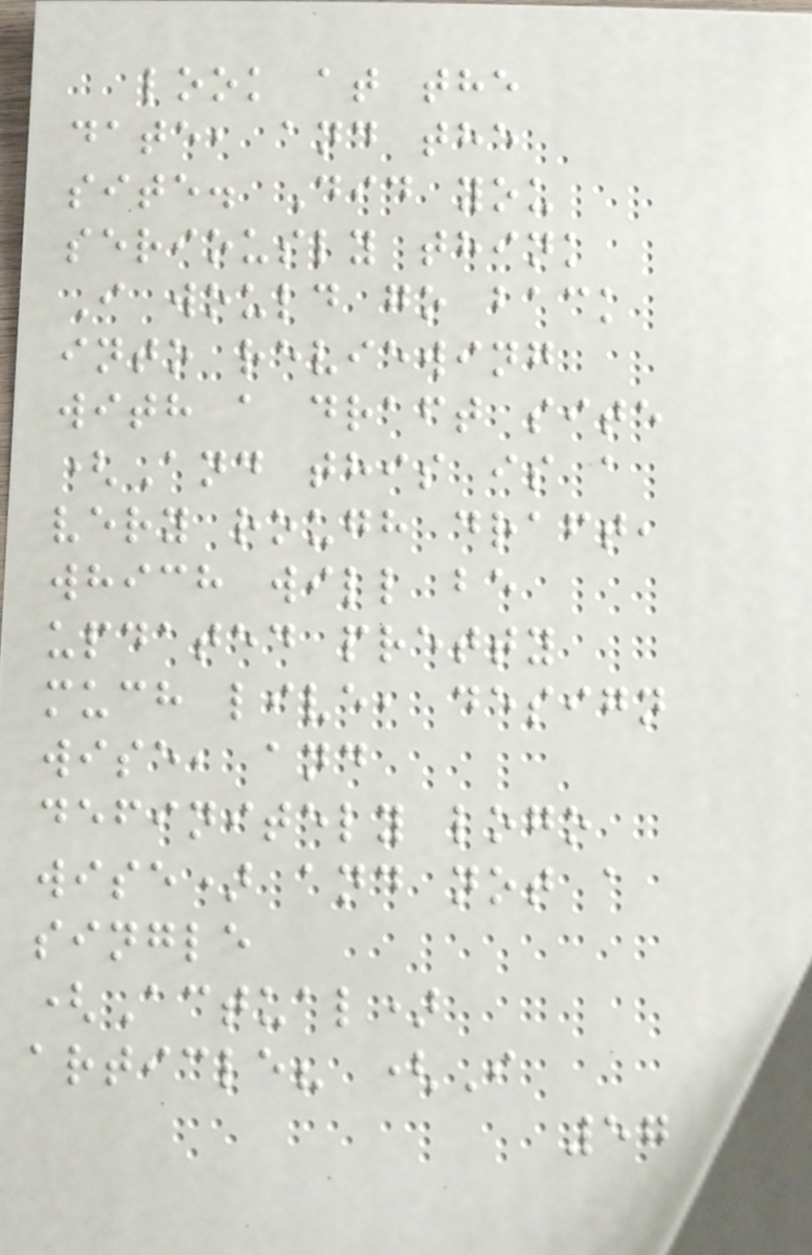look at the
date, and the
site. Did you
seriously think
I would go back
into reviewing
with a draft site
(And this is a
very rough draft,
which will be
updated pretty
much live, design
wise, and
definitely logo
wise) and not a
single
(Actual)
article? (I
57
